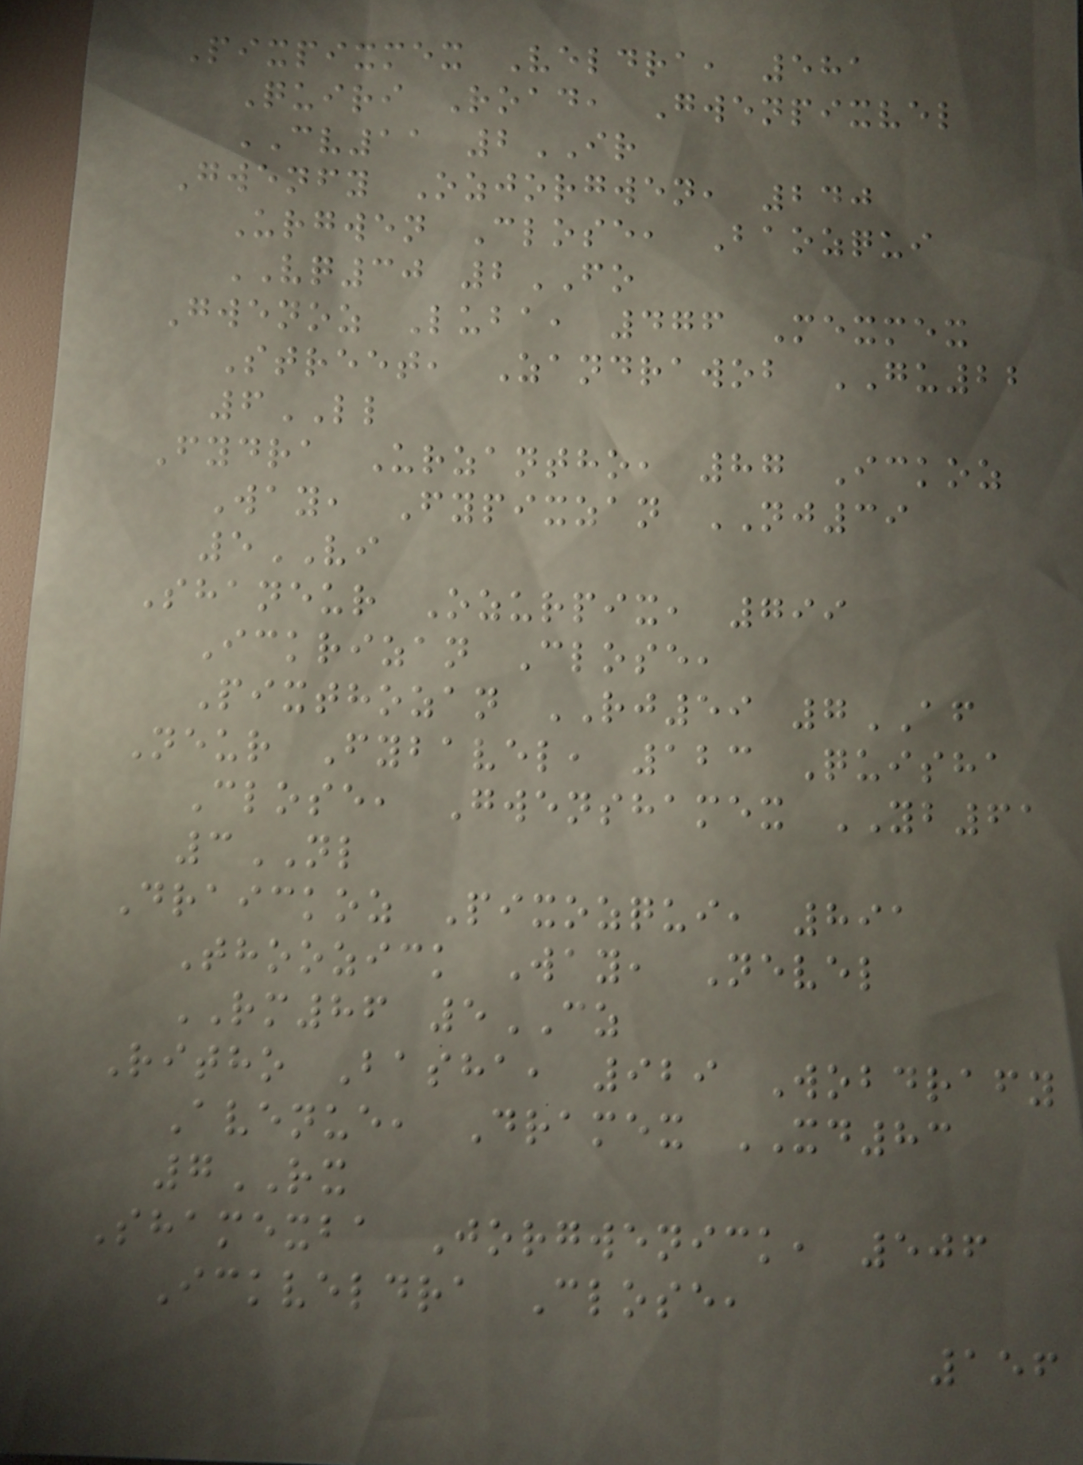Pixpixmex Veldra, 581
Quiri Road, Gwenpixvel
CV11 2IR
Gwenfy Ozjorgwen, 240
Urgwen Close, Baozqui
VQ30 2FO
Gwenoz Luba, 476 Mexmex
Street, Zandrawob GU22
6LL
Fydra Urzantho, 87 Ickoz
Way, Fypixzan NJ39
5VI
Shaneur Ozurpix, 799
Ickrizan Close,
Pixthozan RJ59 7AF
Neur Fybavel, 123 Quisha
Close, Gwenshamex YB61
3NL
Draickoz Pixozqui, 891
Thoozick Way, Nevel
RM86 5CZ
Ritho Basha, 929 Wobdrafy
Avenue, Dramex XD83
7RX
Shamexba Jorgwenick, 506
Ickveldra Close,
156
